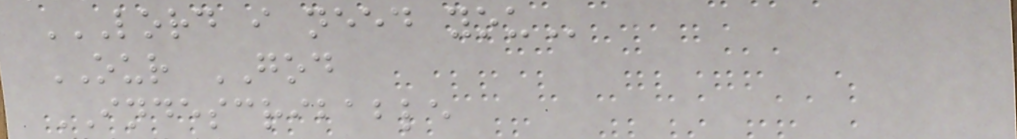LORD I NEED YOU
OUR GOD
INDESCRIBABLE
